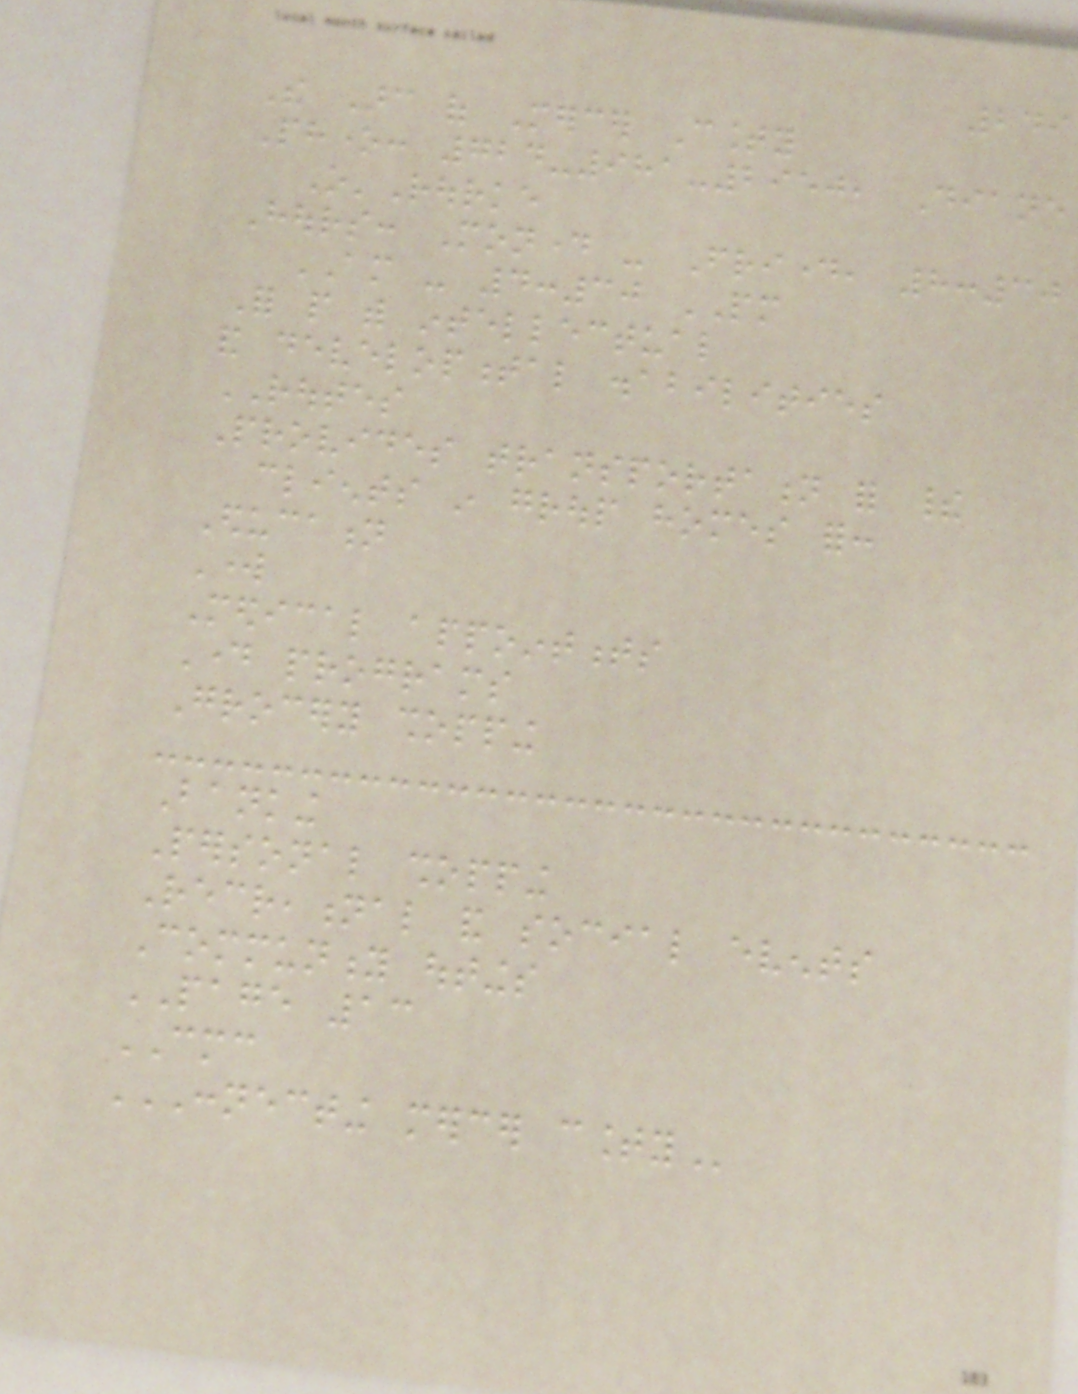249
The Arc of Mercer County
Phone: 724-981-2950, Diane
O'Rourke
Hours: Monday - Friday, 8:30
AM - 4:30 PM
For people with intellectual
and developmental disabilities
ROUTES
Provides transportation for their
clients in group homes for:
Education
Work
Medical appointments
Day programs
Grocery shopping
Banking
Personal shopping
Recreational and social events
Community outings
PAGE 13
CMC
CONNECTING MERCER COUNTY
